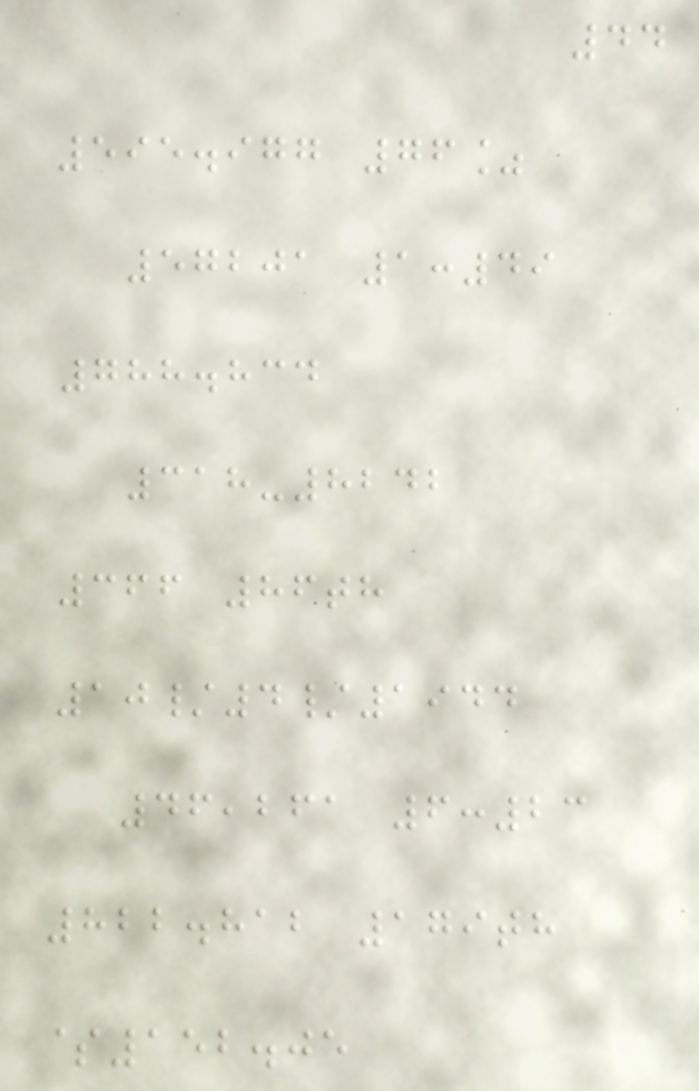44
595.977 76%
57201 1:49
788.834
318-8242
366 86th
10/4/1944
46,261 6:23
822.812 179th
$152.05
